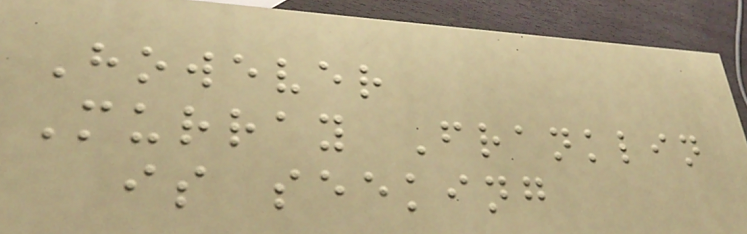However
Murray Franklin
is seeking
